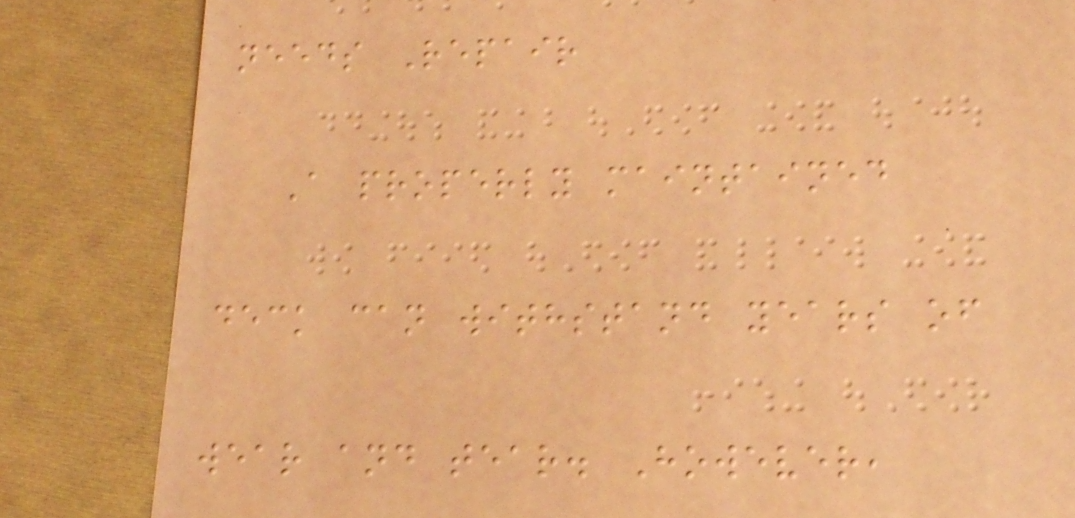needs Repair
A properly maintained
deck can withstand years of
wear and tear. However,
